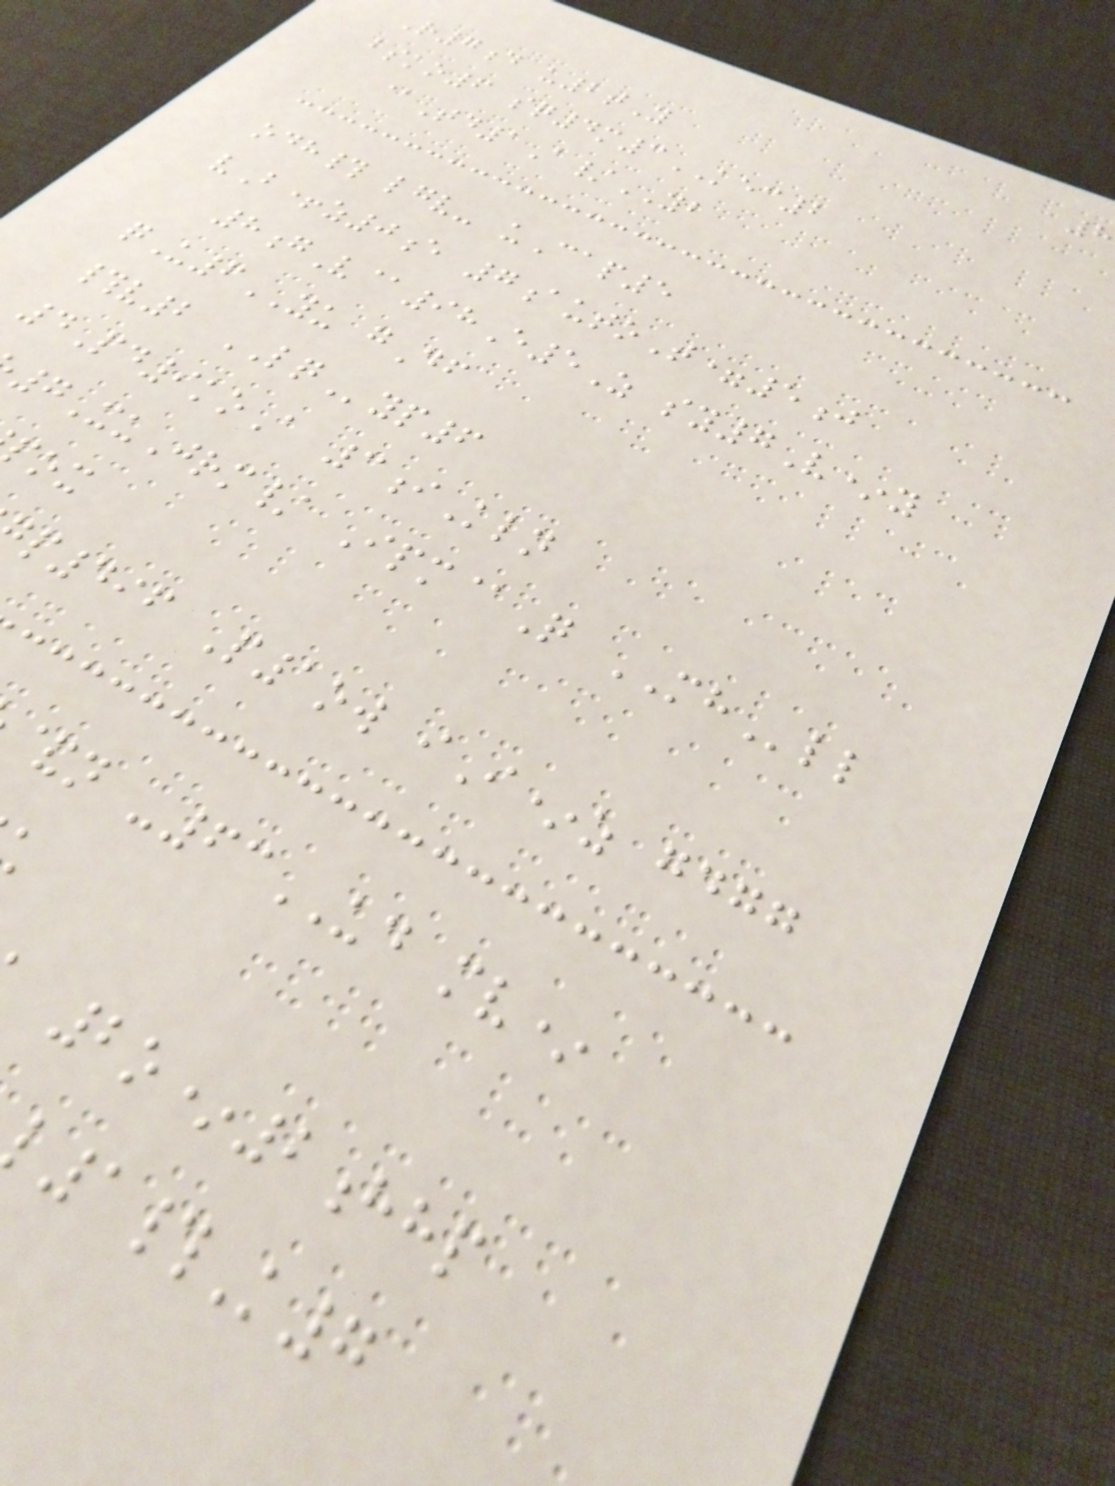R7d u2tY
bsko6 sq4m3KEC2
@Td1A/YB
odh# lgv- uCap5
vB+z0e 7autoT=5j
8gV@98E5Z sy7V*y
qU6YU gDf
#v2 LQyp6
4Pd9koA 3iKln
7XuJrm/ Ipm@Q MHll
p496 P1ow iI*z gdgg
&n -63UD mv*
2o*2hhp
1#K7
